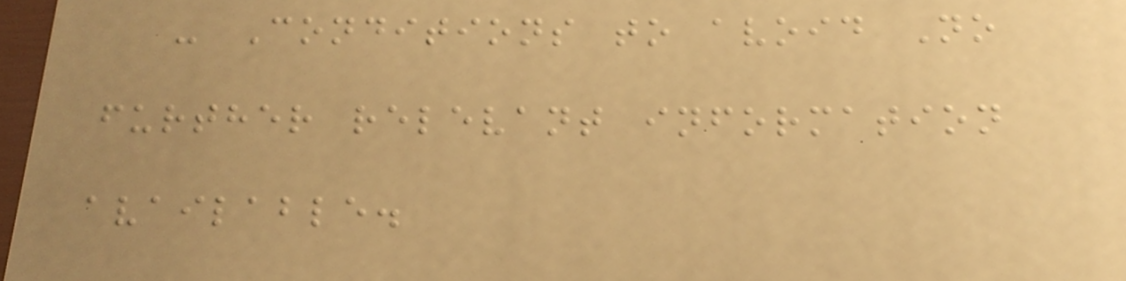- Conditions to avoid No
further relevant information
available.
